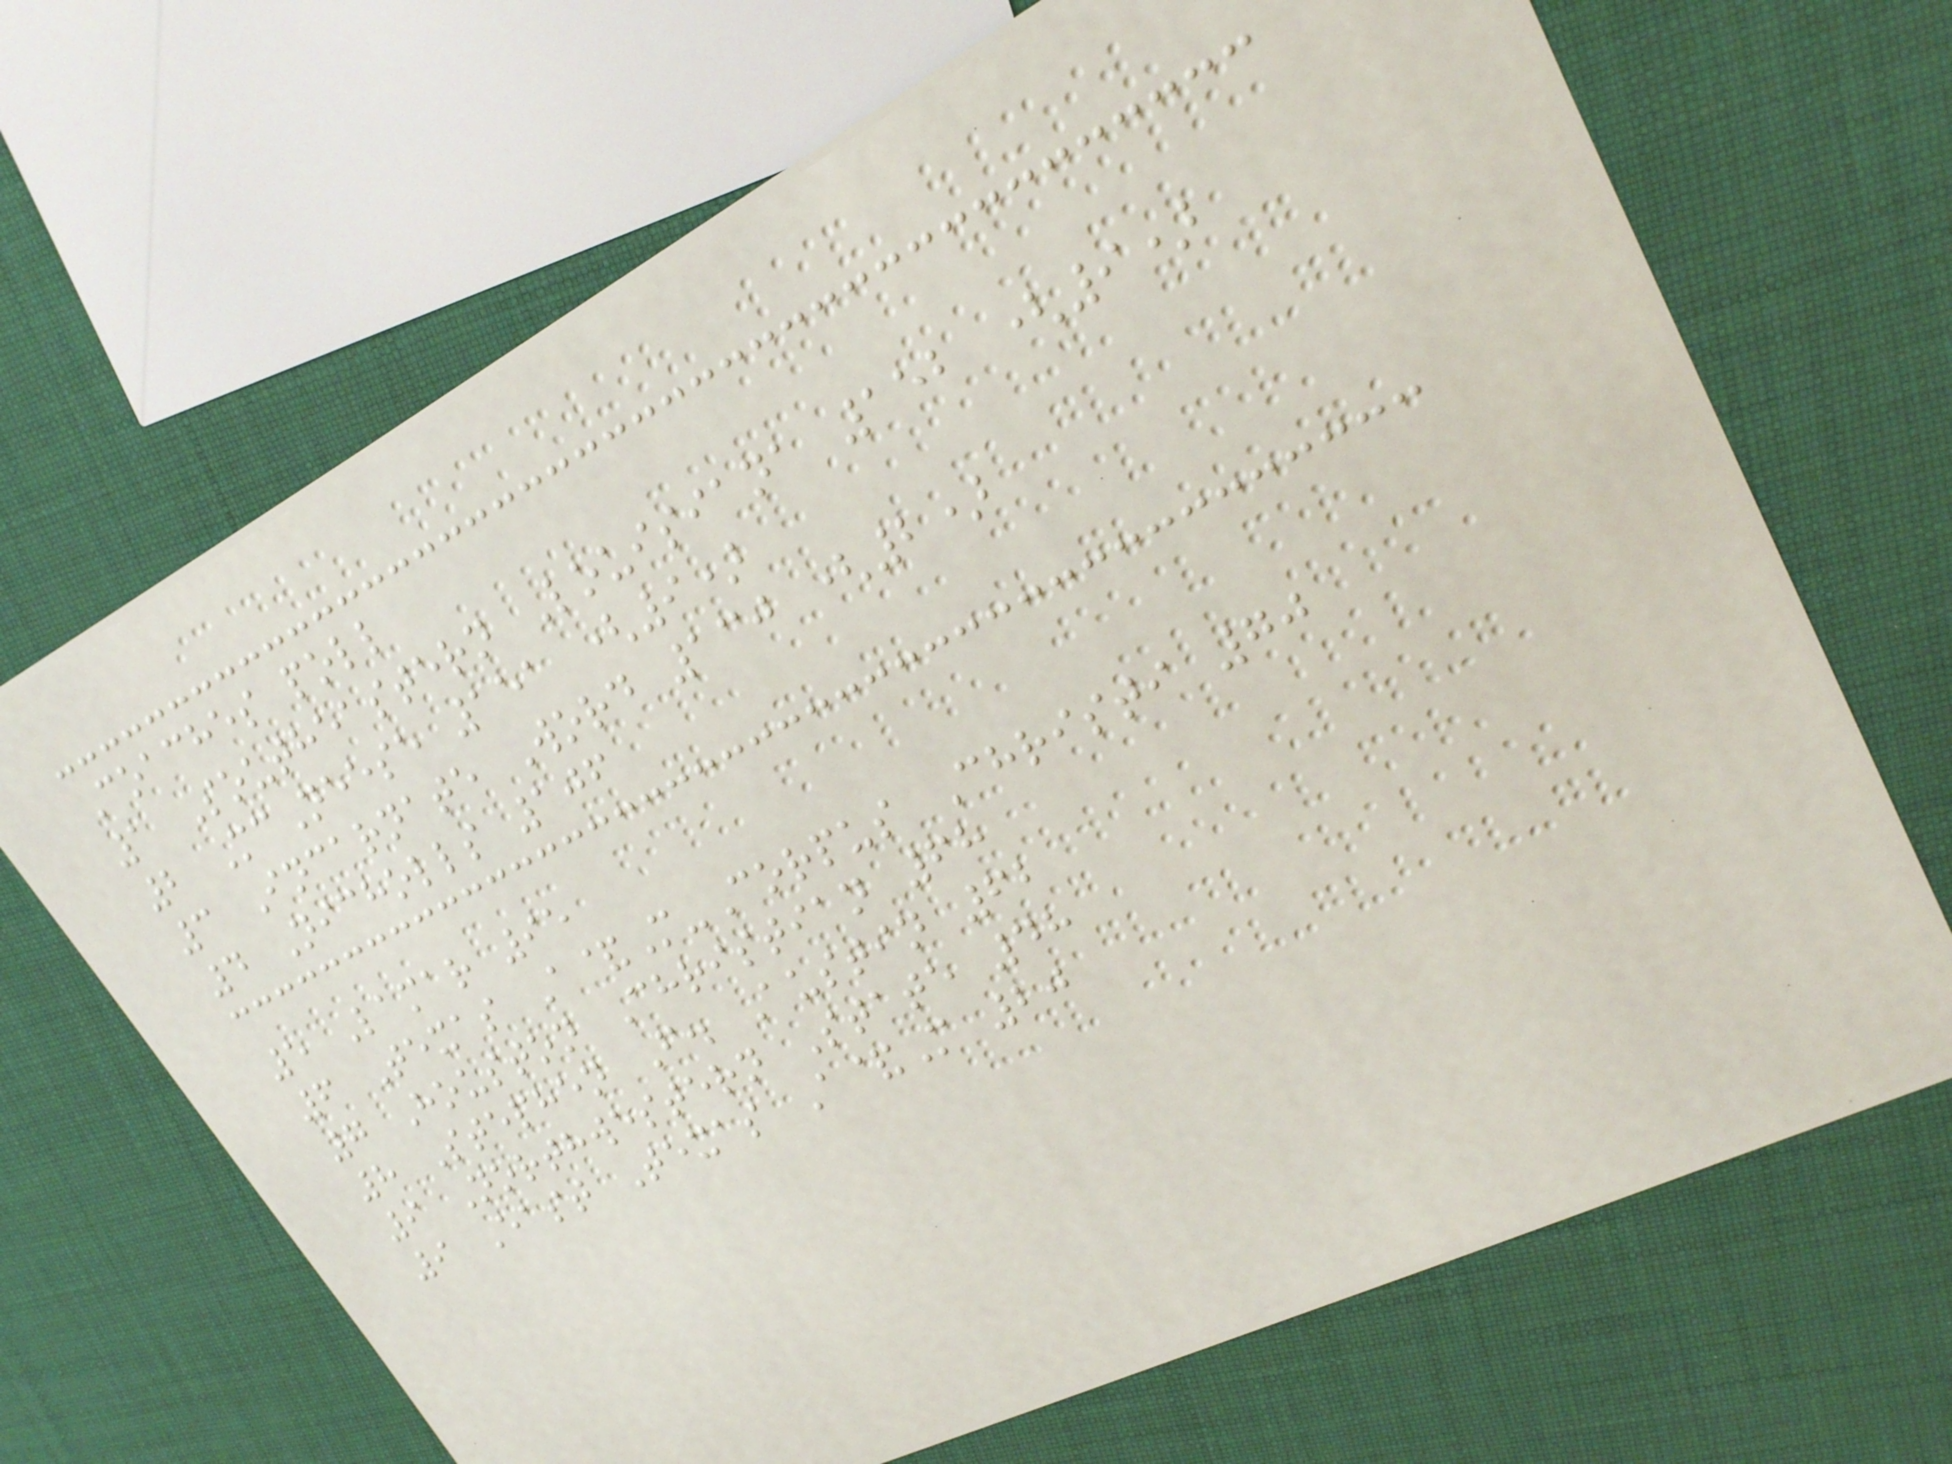Coaches poll
1 Southeastern Louisiana 152 (9)
2 McNeese 151 (9)
3 Incarnate Word 130 (2)
4 Nicholls 106
5 Lamar 95
6 Texas A&M-Corpus Christi 70
7 Houston Christian 68
8 Stephen F. Austin 62
9 Northwestern State 48
9 East Texas A&M 20
